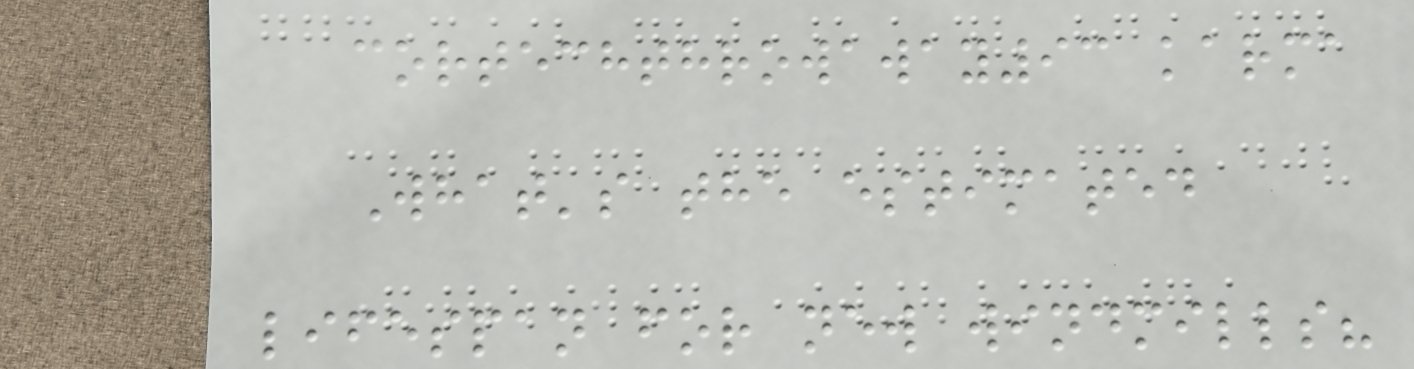cortechthrowaway93 karma
What's the estimated
lifespan for new windmills?
